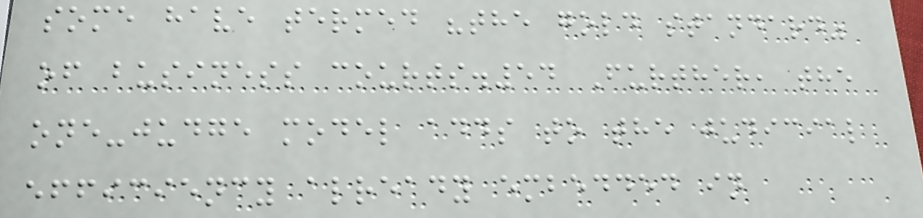some have termed "the gold standard"
of business courts.54 Further, the
one-judge model adds to the judicial
efficiency already embedded in
